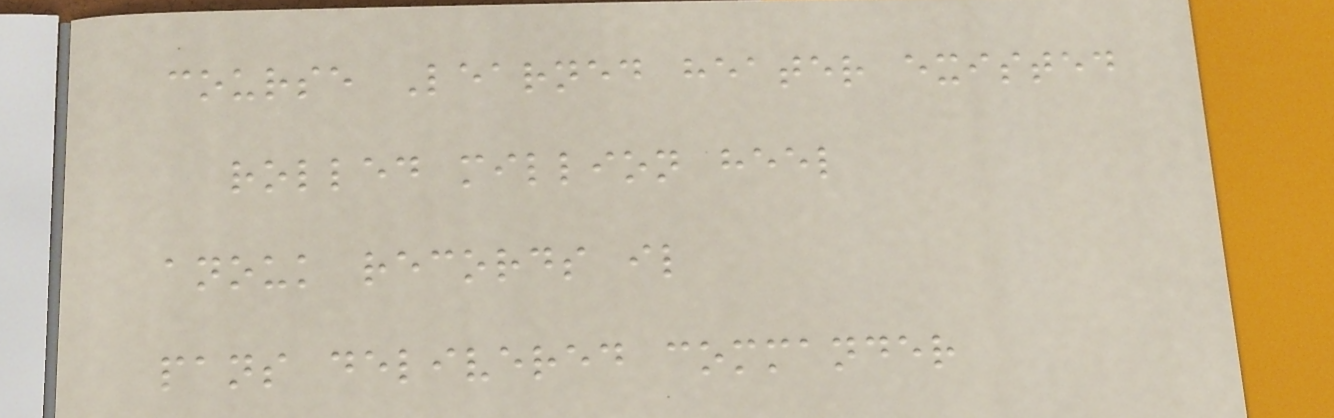course Learned heater existed
rolled million heel
anouk records il
pans delivered commander
